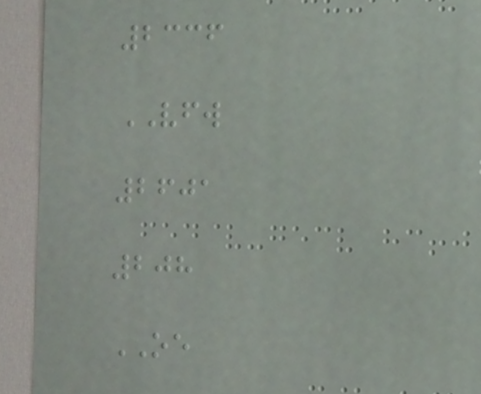2336
VFW
2601
208
OE
